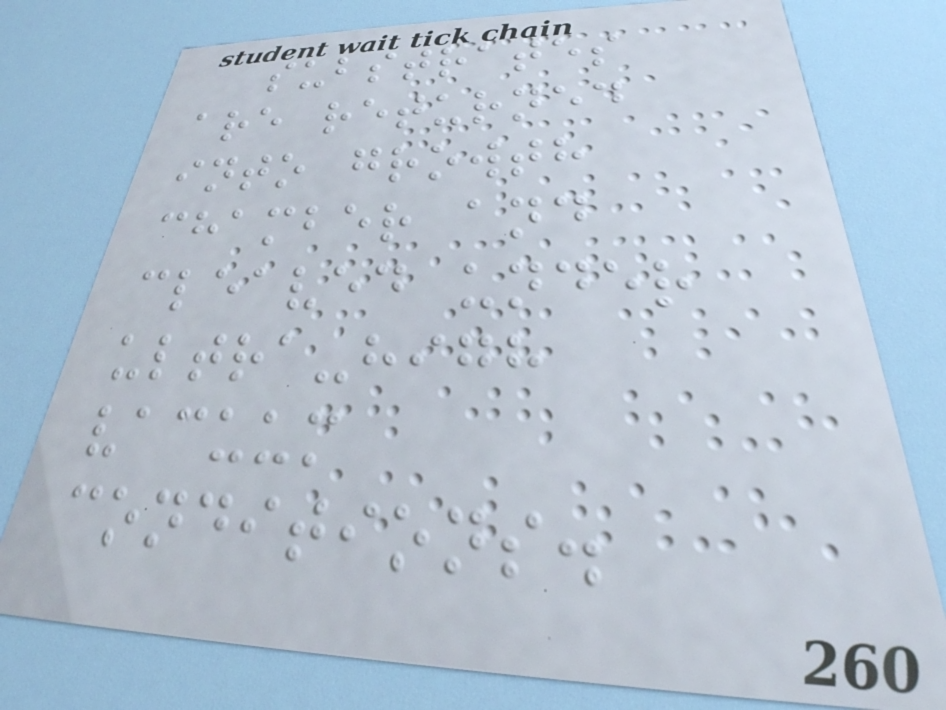substrates
are returned
into growth
chamber and
cleaved under
ultra-high
vacuum
conditions.
